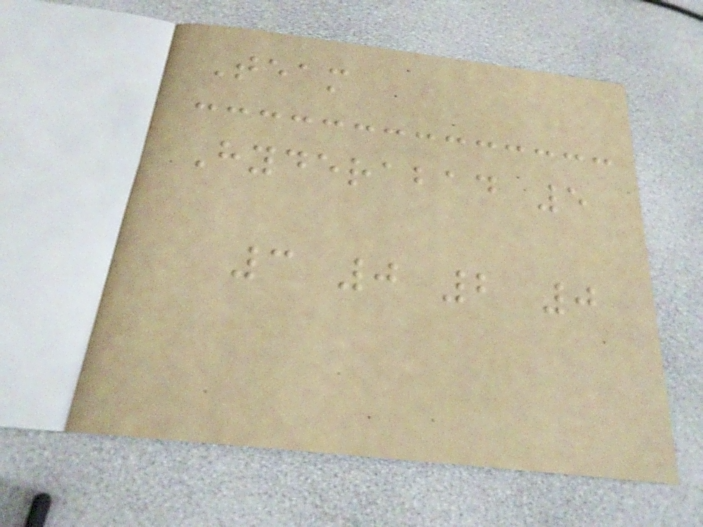Team
Hyderabad 5
3 0 2 0
